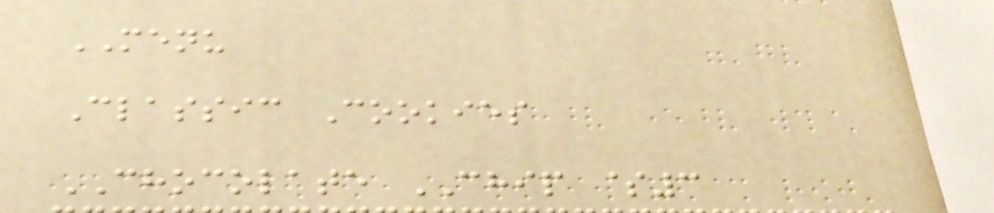MENU
Classic Cookies
CHOCOLATE CHIP $3
